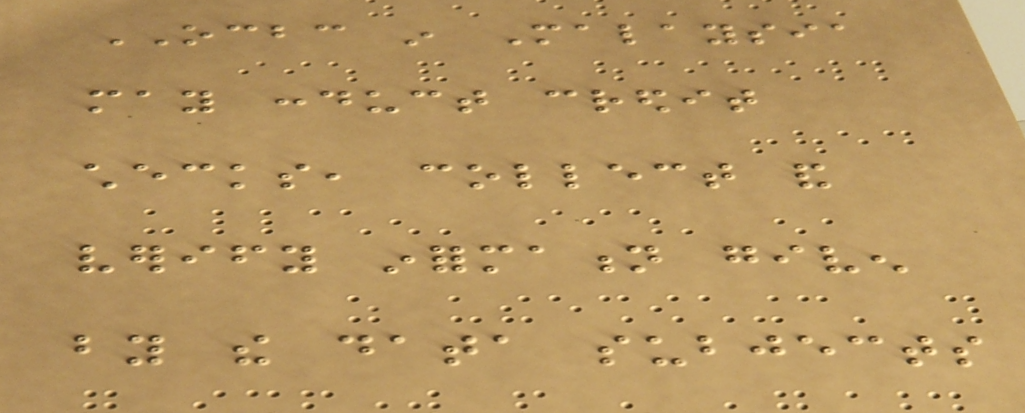OCBC in Malaysia
may conduct credit
checks, collect and
verify information given
by the data subjects
